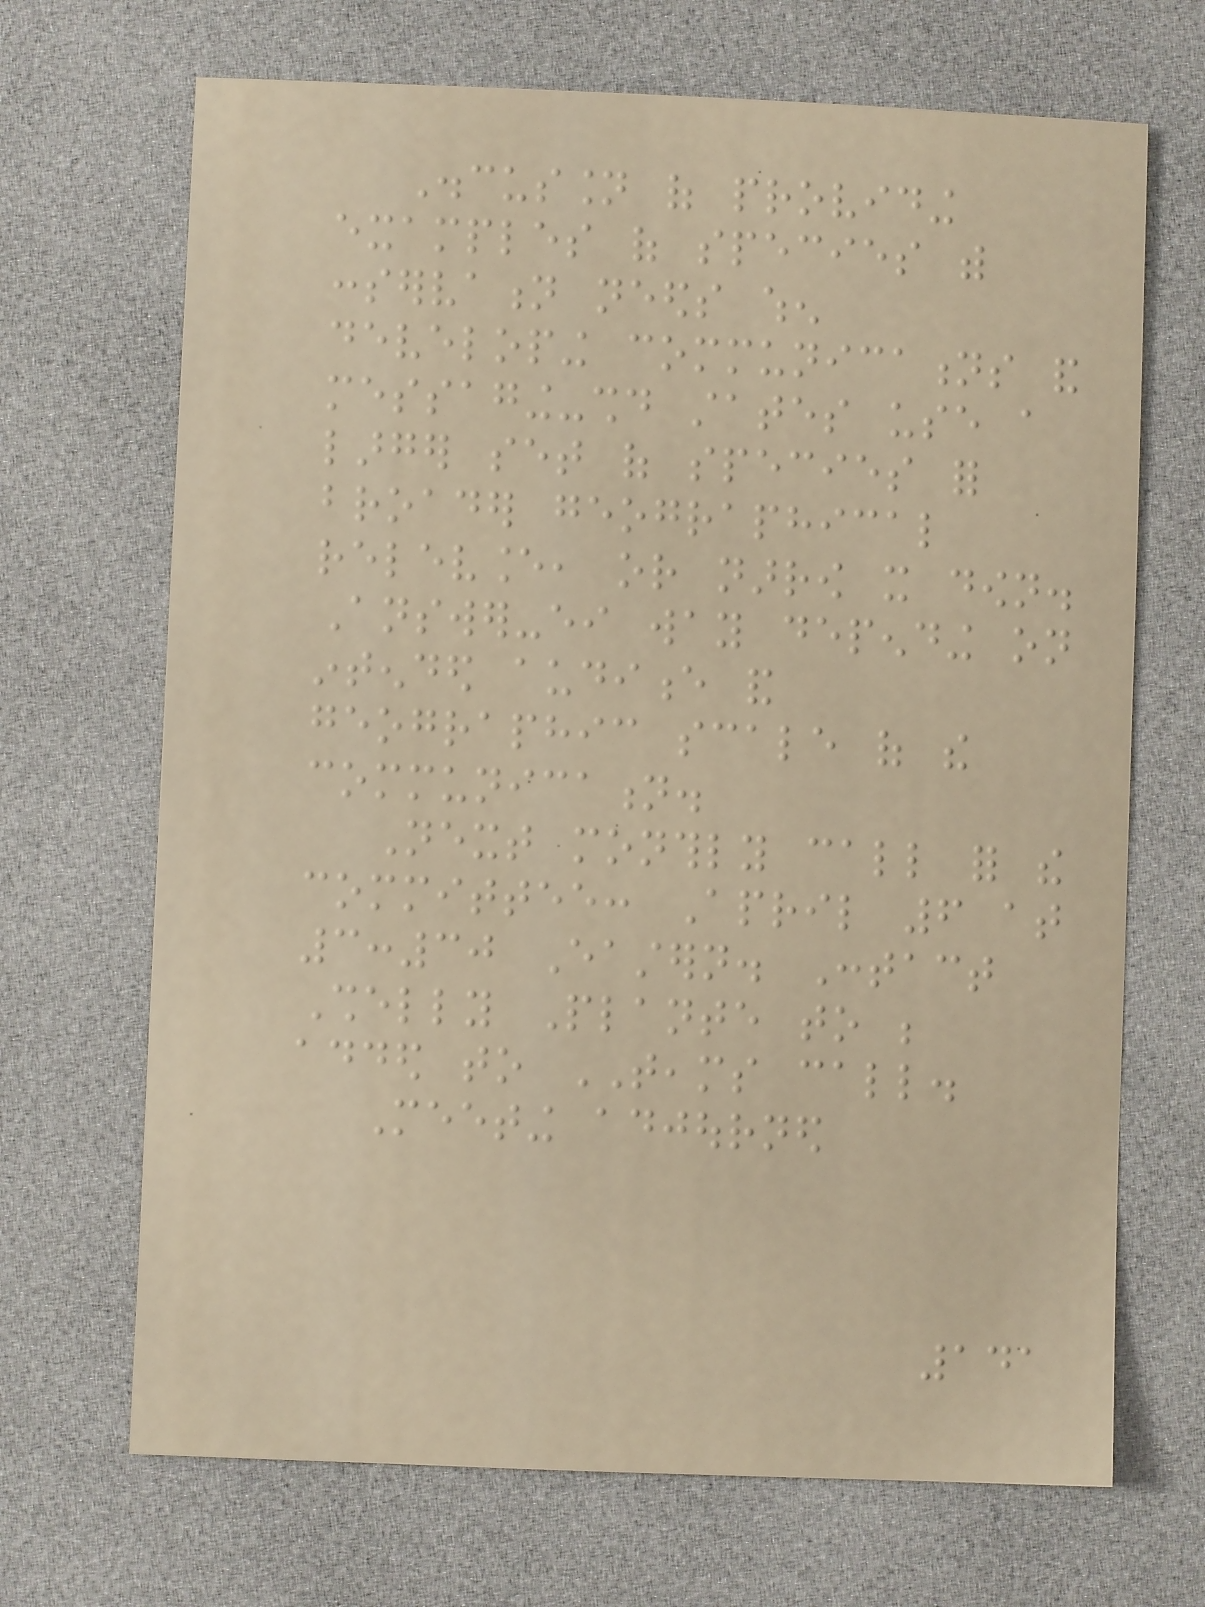Discussion of providing
examples of species with
conservation needs when
developing communications and
messaging-should states use a
larger set of species for
broader geographical
relevance, or narrow it down.
Answer-either way depending on
intended audience and
geographic scale of the
communication.
Next monthly call for the
committee: April 6 at
3:30 Eastern. Contact
Shelly Plante to be
added to TEAMS call.
Meeting adjourned
141
